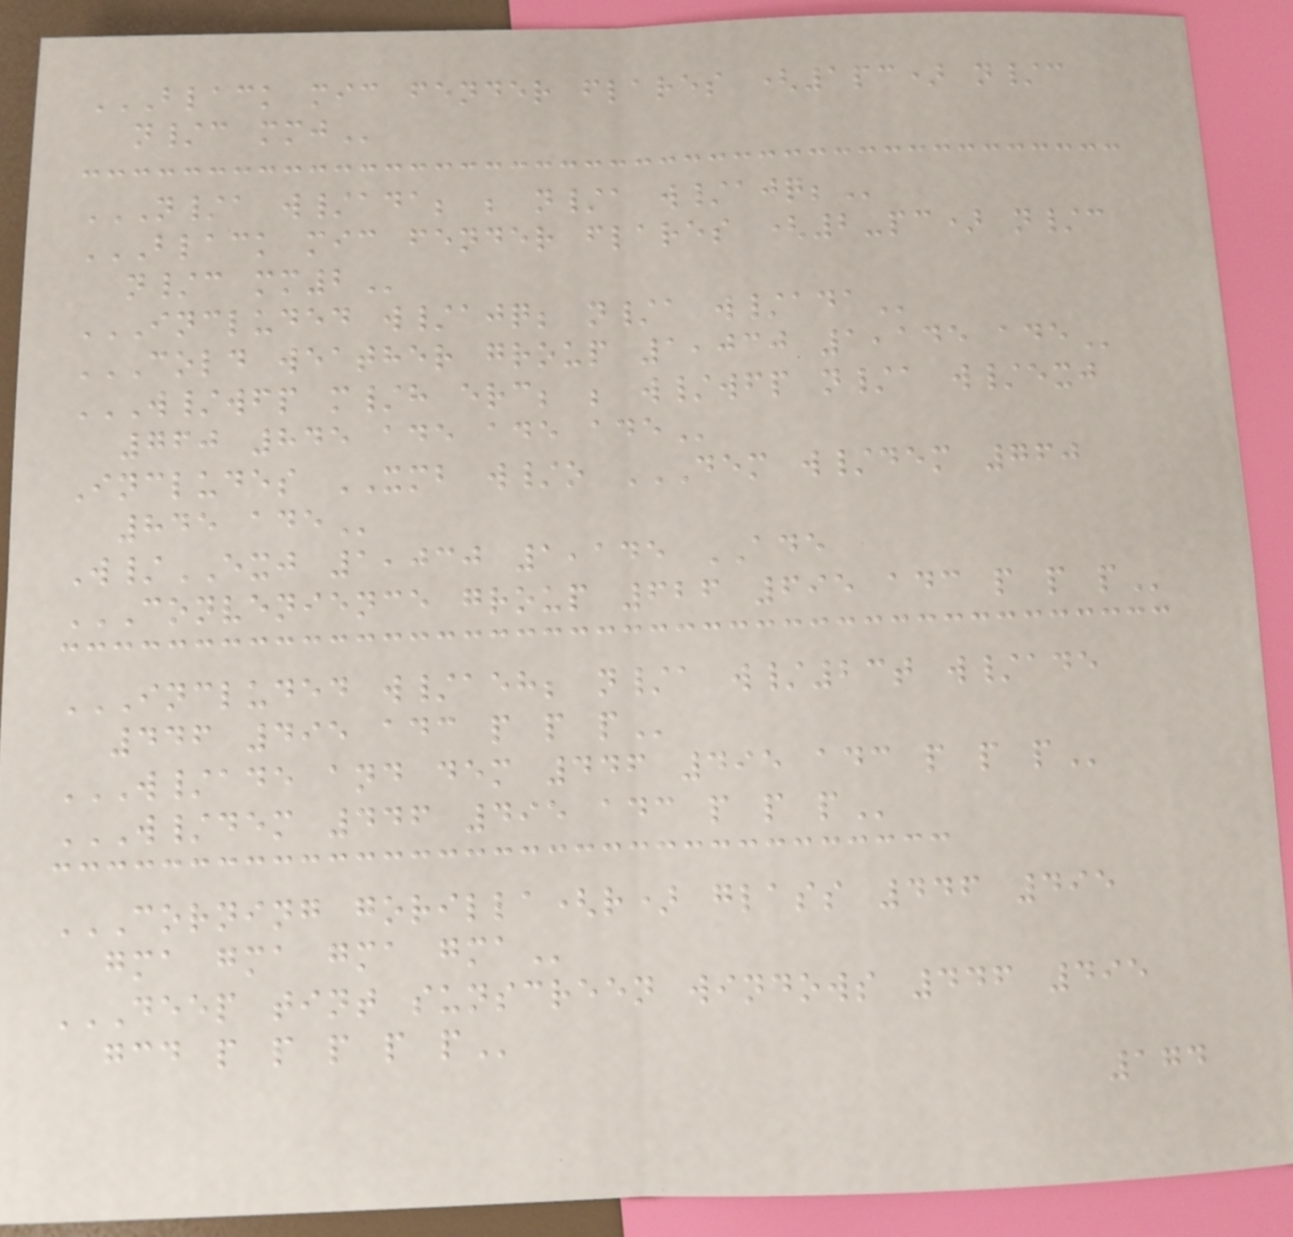BLACK MIC FENDER FLARES (1PC) N/C
N/C MMJ
N/A W/ADA; ; N/A W/AJQ;
BLACK MIC FENDER FLARES (2-PC) N/C
N/C MM2
INCLUDED W/AJQ; N/A W/ADA
COLD WEATHER GROUP 1,030 1,145 ADE
W/WFP M/H ERC; ; W/WFP N/A W/EXJ
760 845 ADE ADE ADE
Includes XMB w/o DEM W/DEM 760
845 ADE
W/EXJ 1,030 1,145 ADE
CONVENIENCE GROUP 626 695 ADC P P P
INCLUDED W/AEH; N/A W/23T W/ADE
446 495 ADC P P P
W/ADE AND DEM 446 495 ADC P P P
W/DEM 446 495 ADC P P P
CORNING GORILLA(R) GLASS 446 495
GMA GMA GMA GMA
DEEP TINT SUNSCREEN WINDOWS 446 495
GCD P P P P P
174
